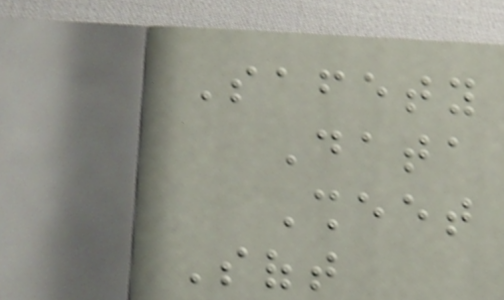Safety
Data
Sheet
Soft
